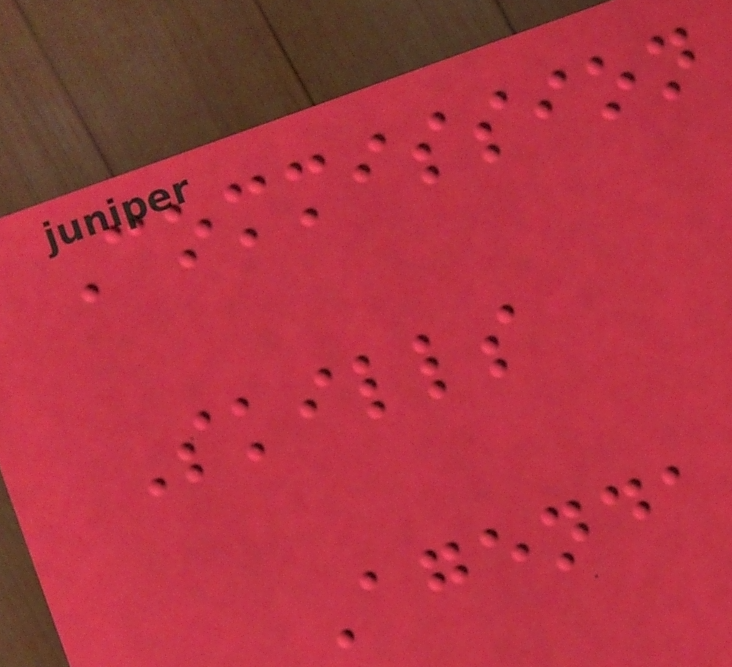Commission
Skills
Agenda
